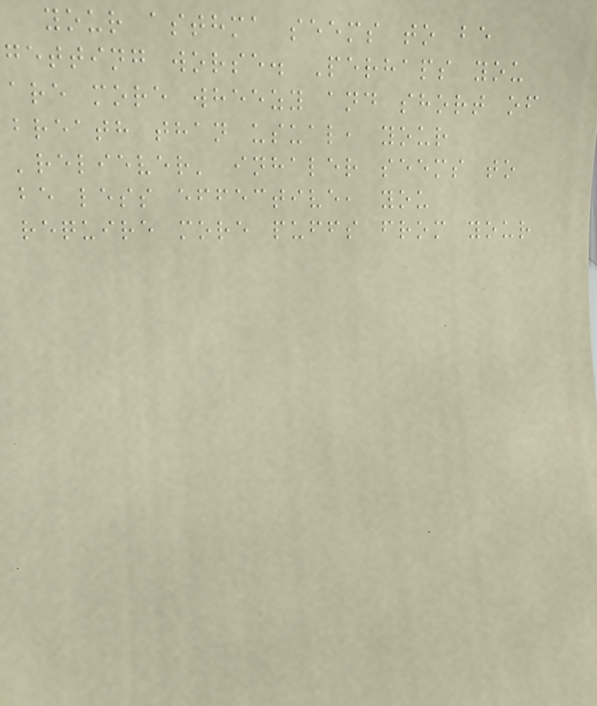your asthma seems to be
getting worse. Perhaps you
are more wheezy and short of
breath than usual, your
'reliever' inhaler seems to
be less effective, you
require more puffs from your
